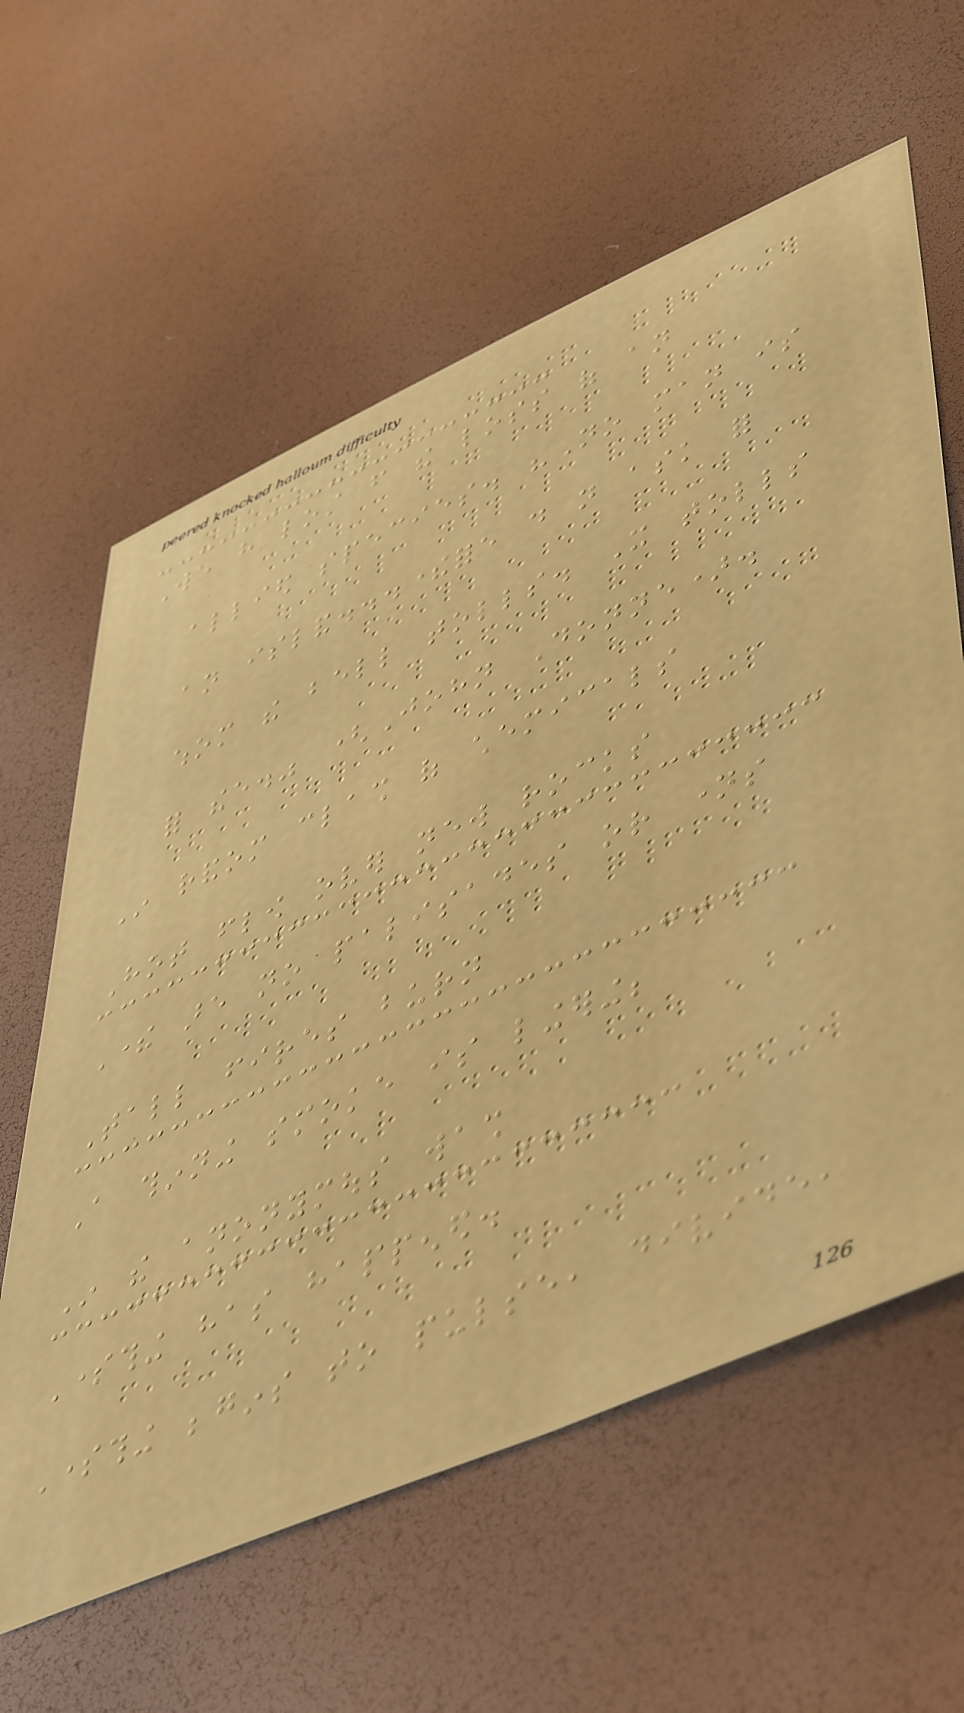We have lost from the loss of an
allied species. "No man is
an island...therefore do not ask for
whom the bell tolls. It tolls
for thee." (John Donne).
In random clash of chemicals
Hot flow over new rocks
There are no palisades or names
Tall fires burn
A thinning smoke is lingering;
In the anonymous wash
Something has happened.
Something begins to pulse, divide,
